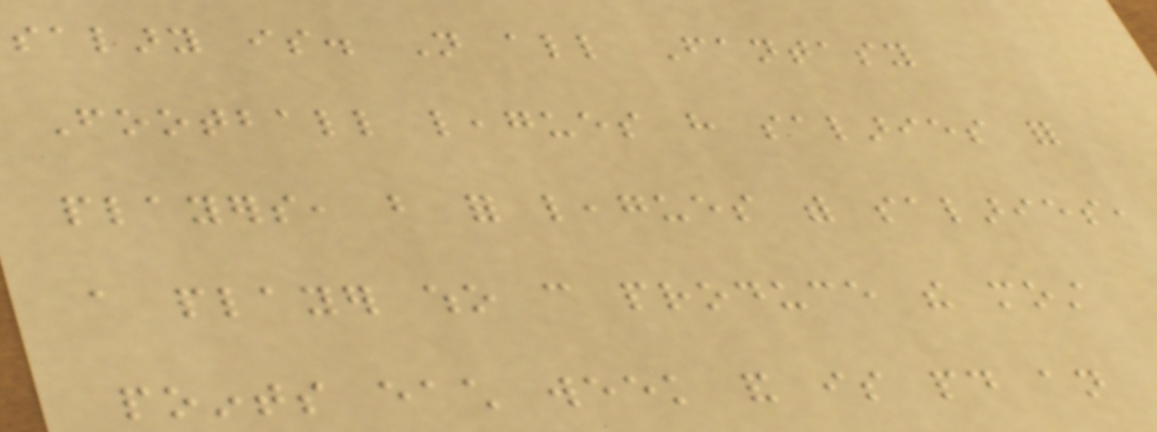salary is. Not all Fantasy
Football leagues have salaries for
players, but for leagues with salaries,
a player who can produce the most
points each week and is paid an
